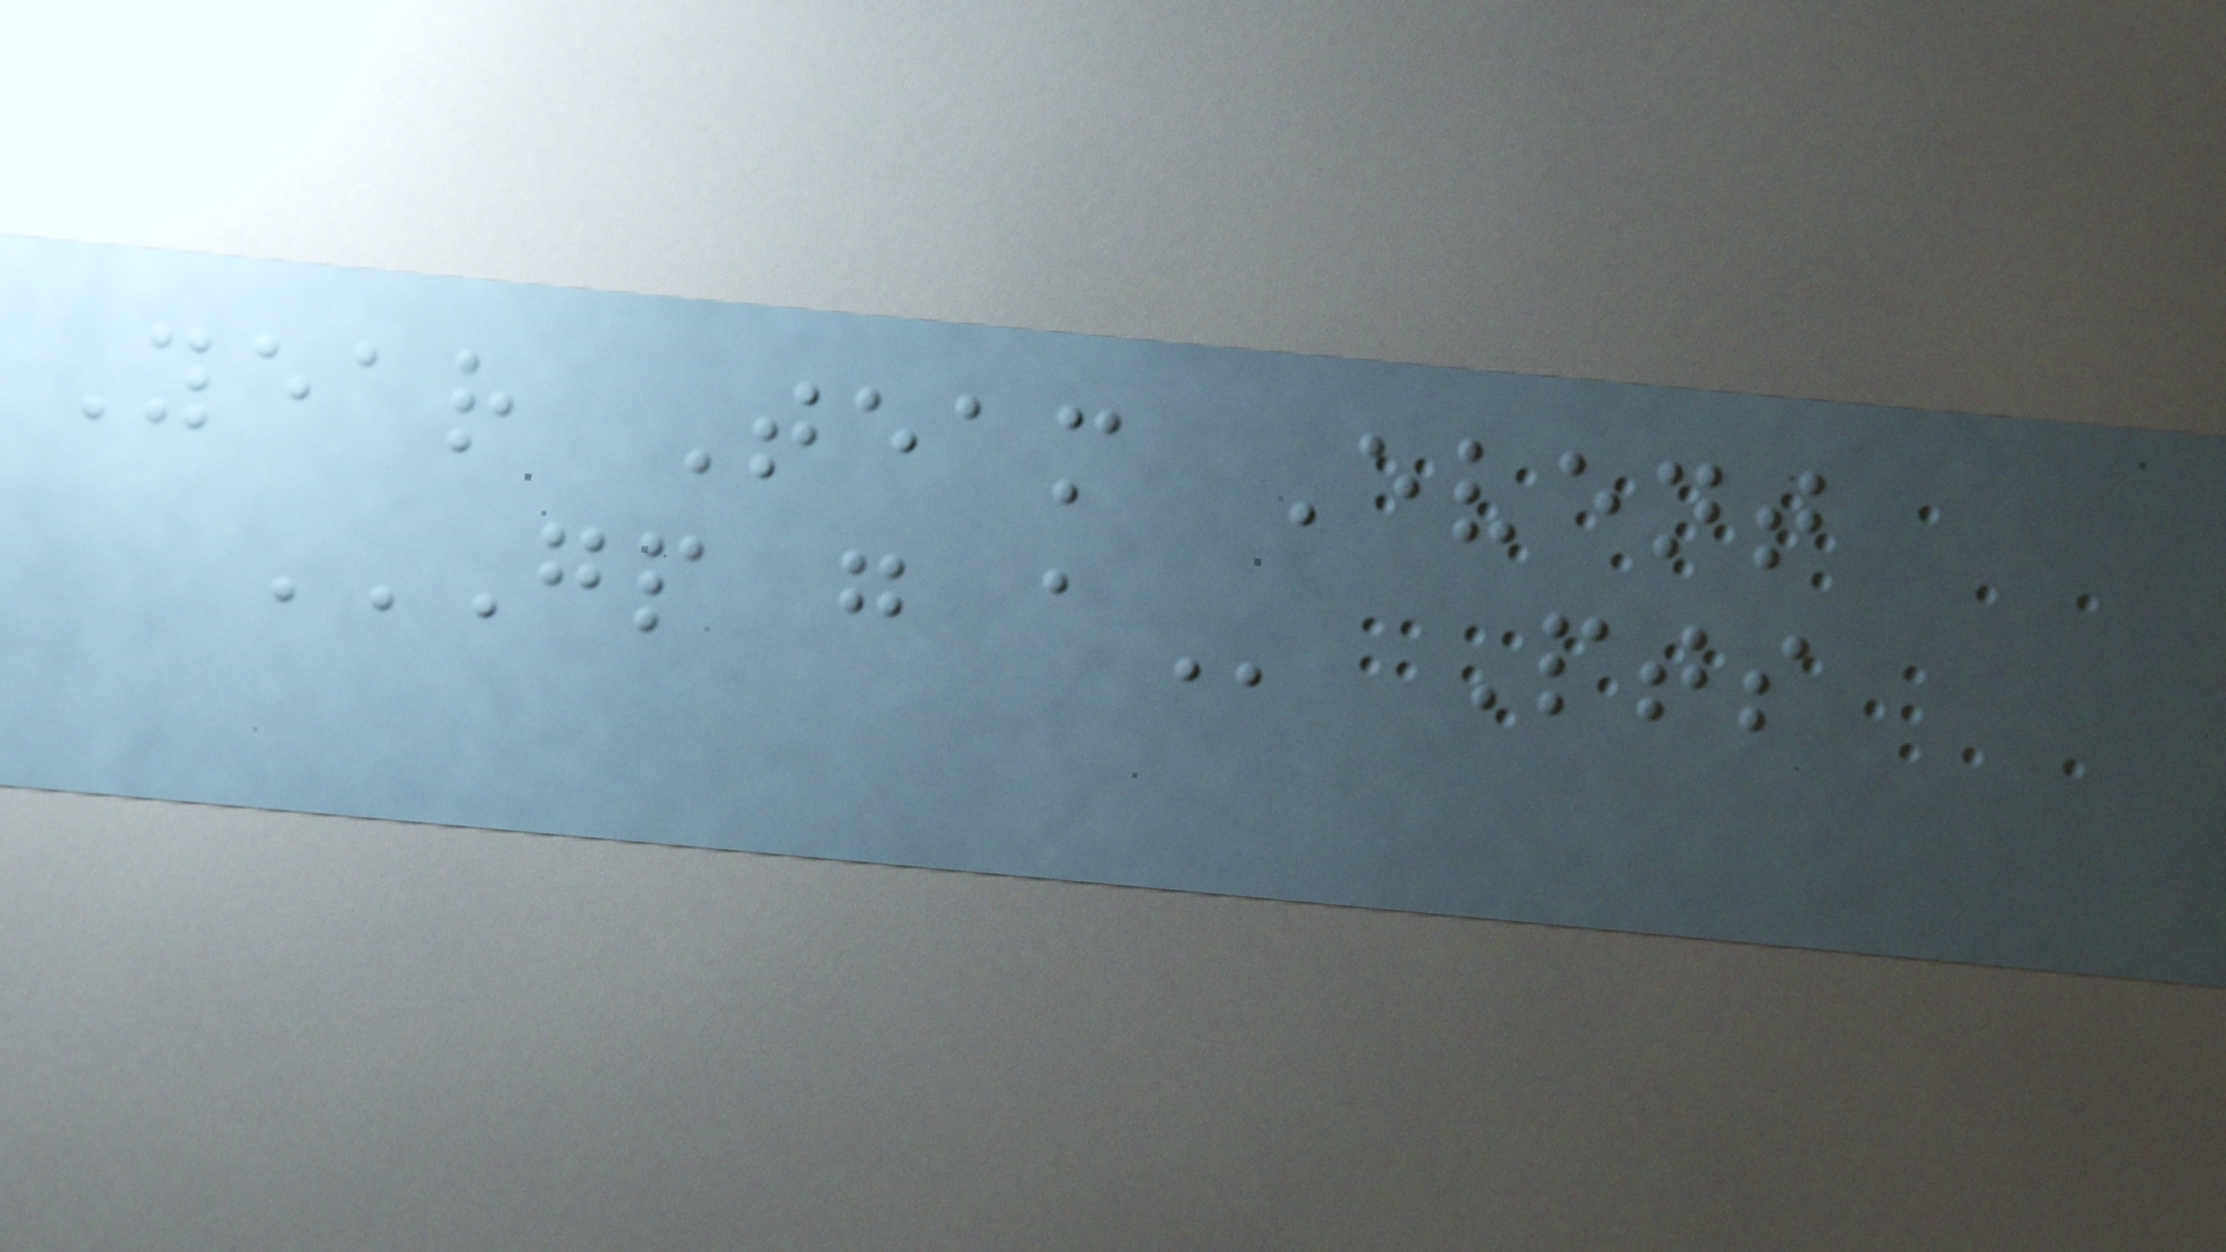Year Team Event
GP G A Pts
